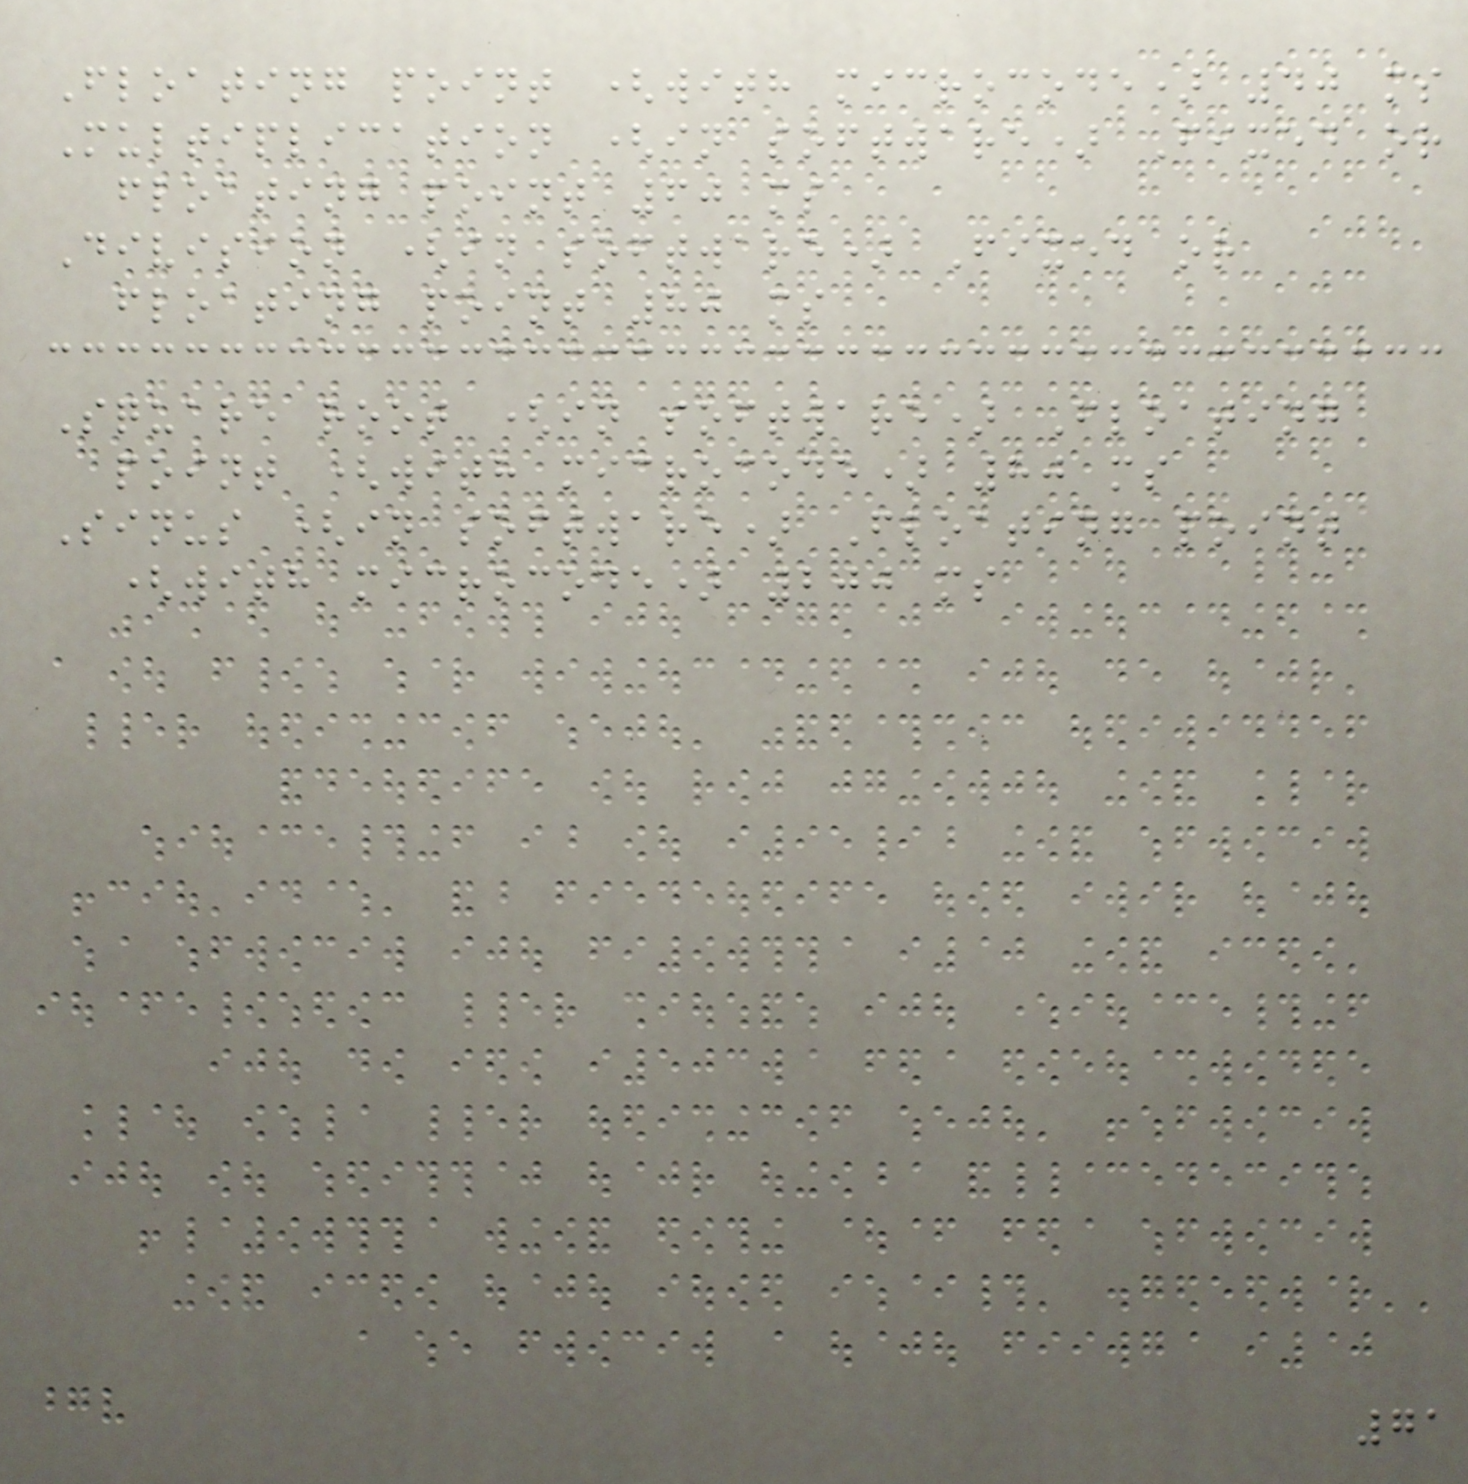Floating point (with microcode) 40 ms
Multiplication (in software) Fixed or
floating point 60 ms
Division (in software) Fixed or
floating point 80 ms
Square root (in software) Floating
point (with microcode) 80 ms
Sinus (in software) Floating point
(with microcode) 200 ms
71
